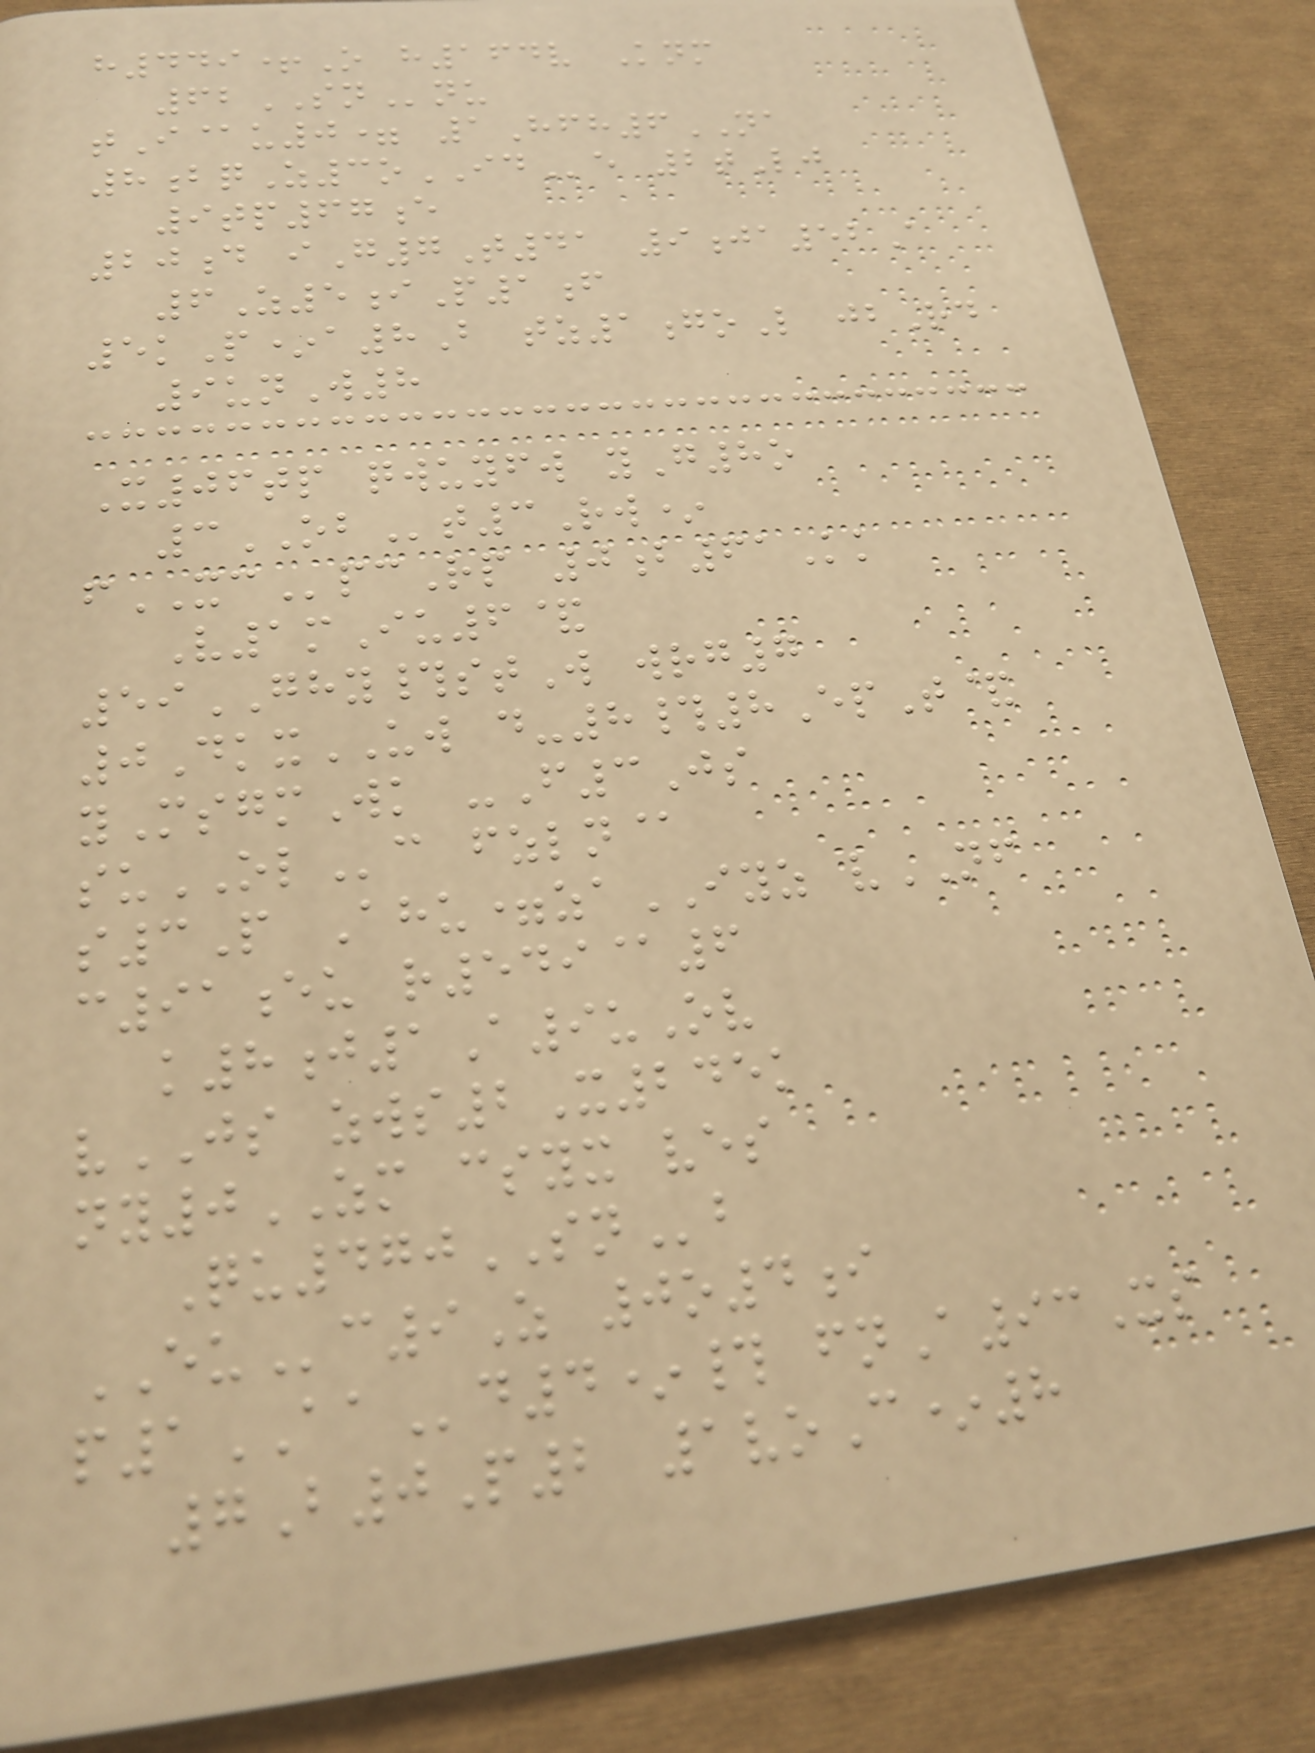h449+O h164v Knm
62SNnu
tI@u0= 1Hfh6NA
8bqZ3oIDe 2tLj
9tp67e
20d iG7T41 9ja52A
6Z5iP1f
5kP*a8B tz1goL jbRd
9unW8
X06tp qwuyfw yG8o
3OBt3Rw*
fXCpcRp 0b61Kk
V1mIu6&
59GHY#stW wrg7
0DkxUW d-8#8EpT&
yMsgmWk -F3Js
suOLc fzln@
s3P Ahu=zaIYZ vNF
c91eu r549@6
k8j1A9uOv
vJS zws2X245k
ny0ZM csyx ves
Qu470SNb
EUc9Z 0o4i
p1AAd4*# fnA93Xs
7B0P2 1voC*8
